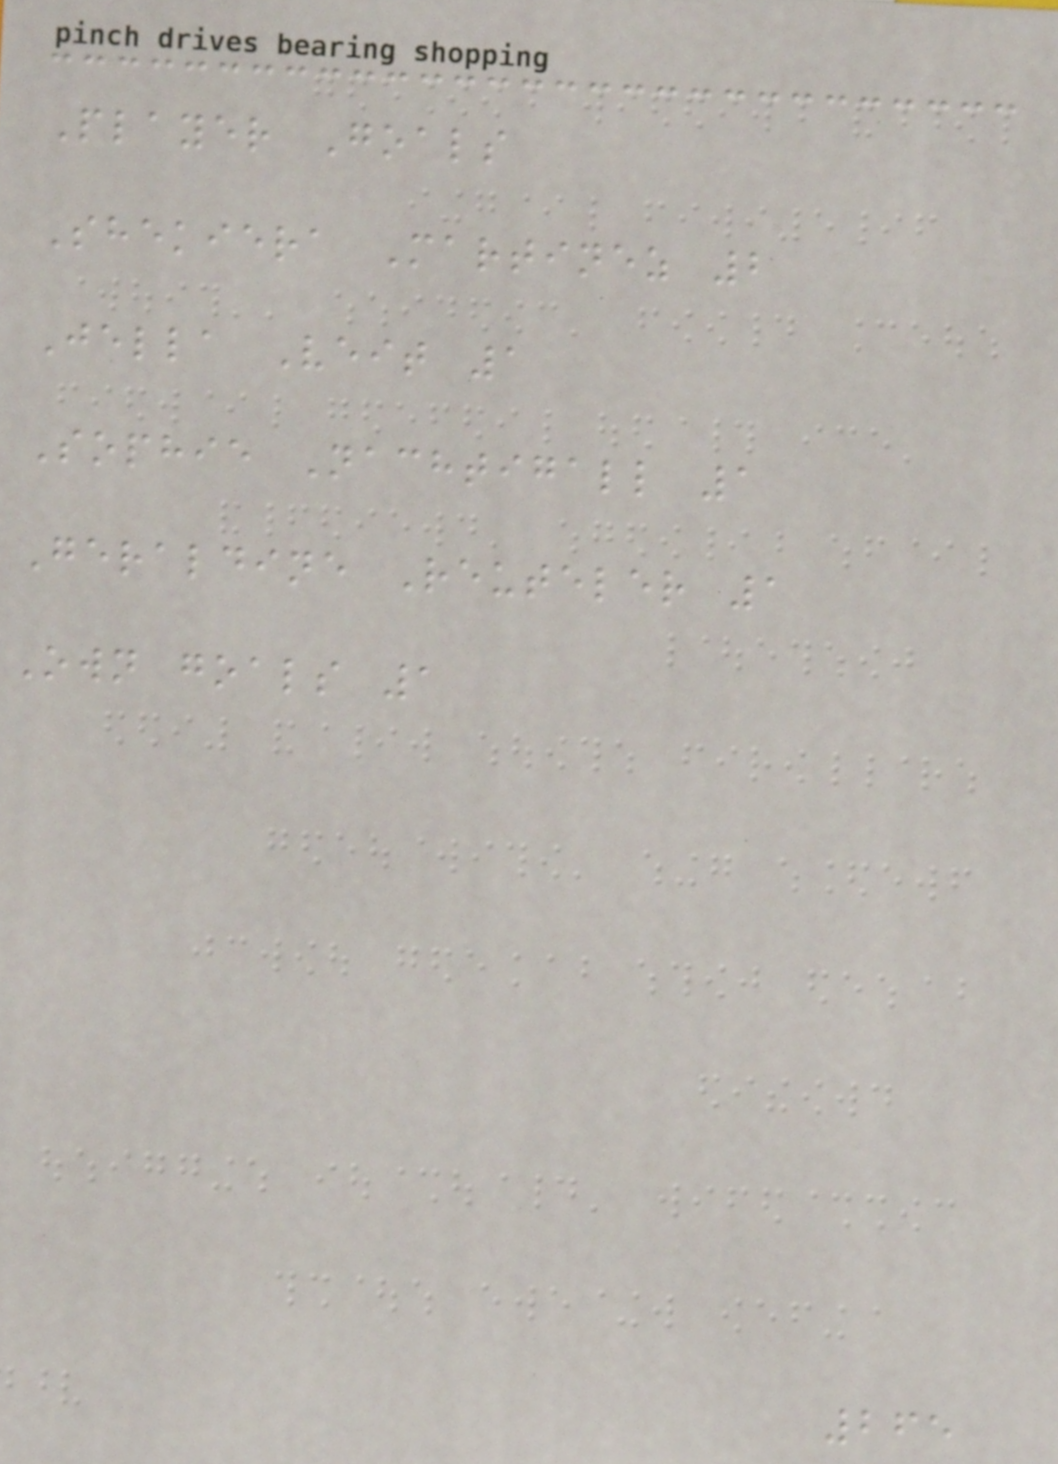Player Goals
Shekiera Martinez 2
Jella Veit 1
Sophie Nachtigall 1
Geraldine Reuteler 1
Own goals 1
265
